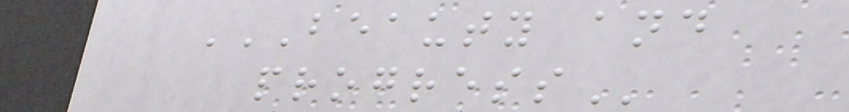BEAUTY AND
PROGRESS
